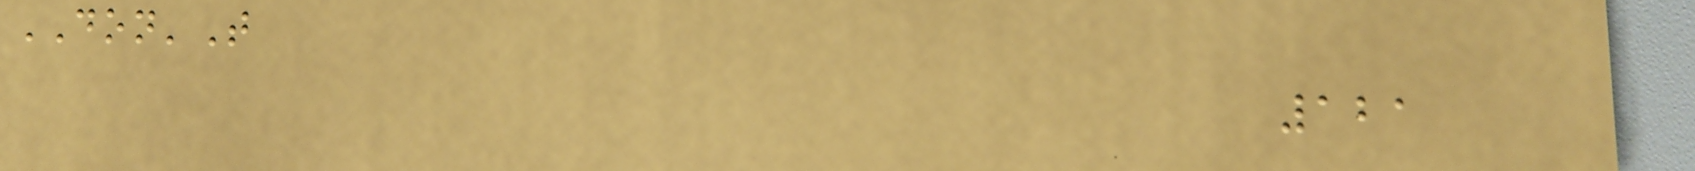DON'T
121
